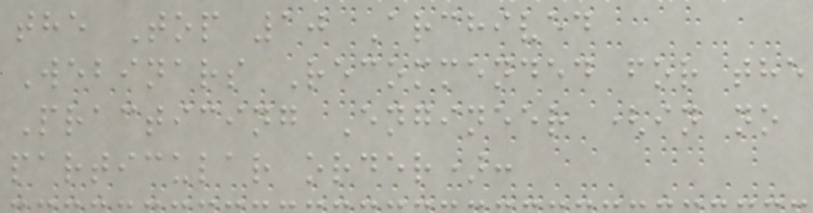the Top 10 Archived
Webinars Recommended for the
Practicing Engineer (in no
particular order):
